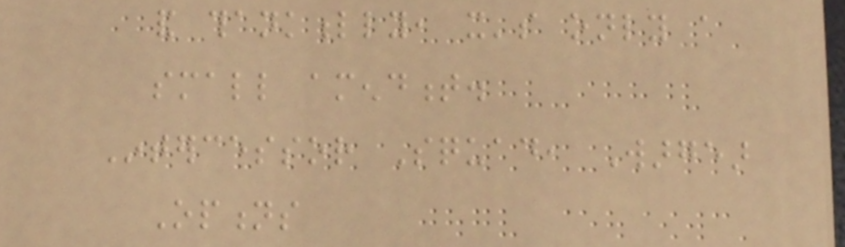and thankfully, it's only a
small amendment.
Intercessor Squad, Wargear
Options
